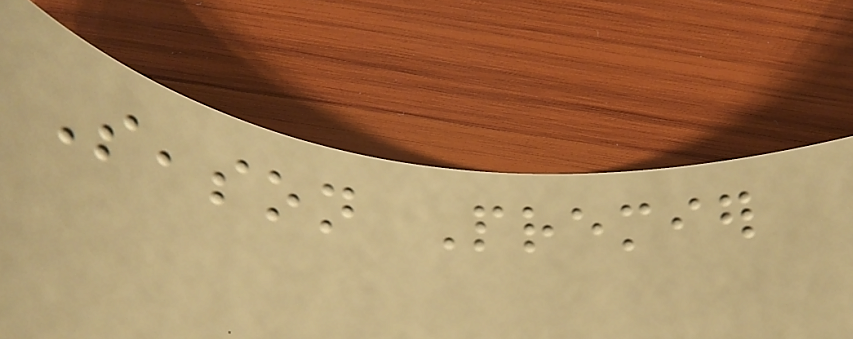Season Premier
